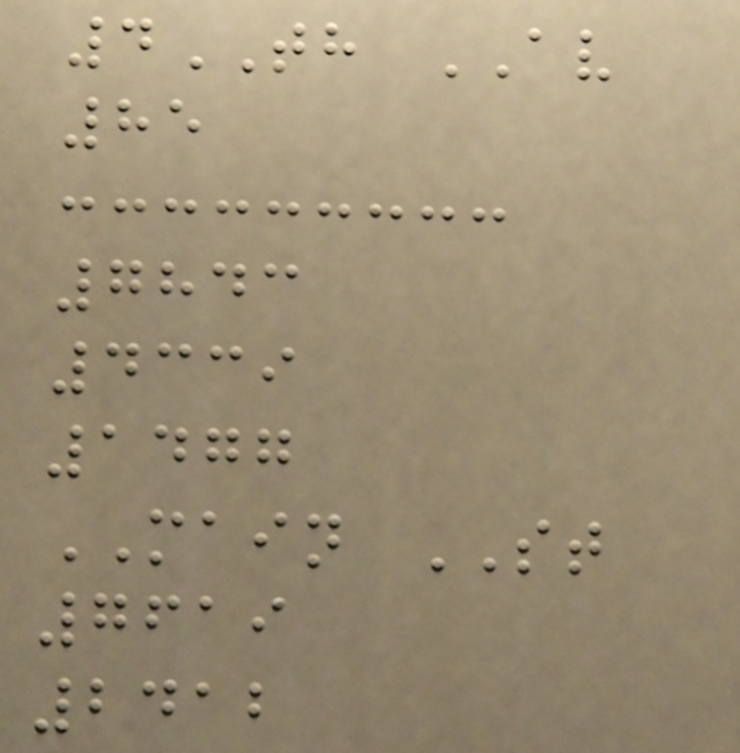4TH AV
85
7843
4339
1477
MAIN ST
7619
2412
